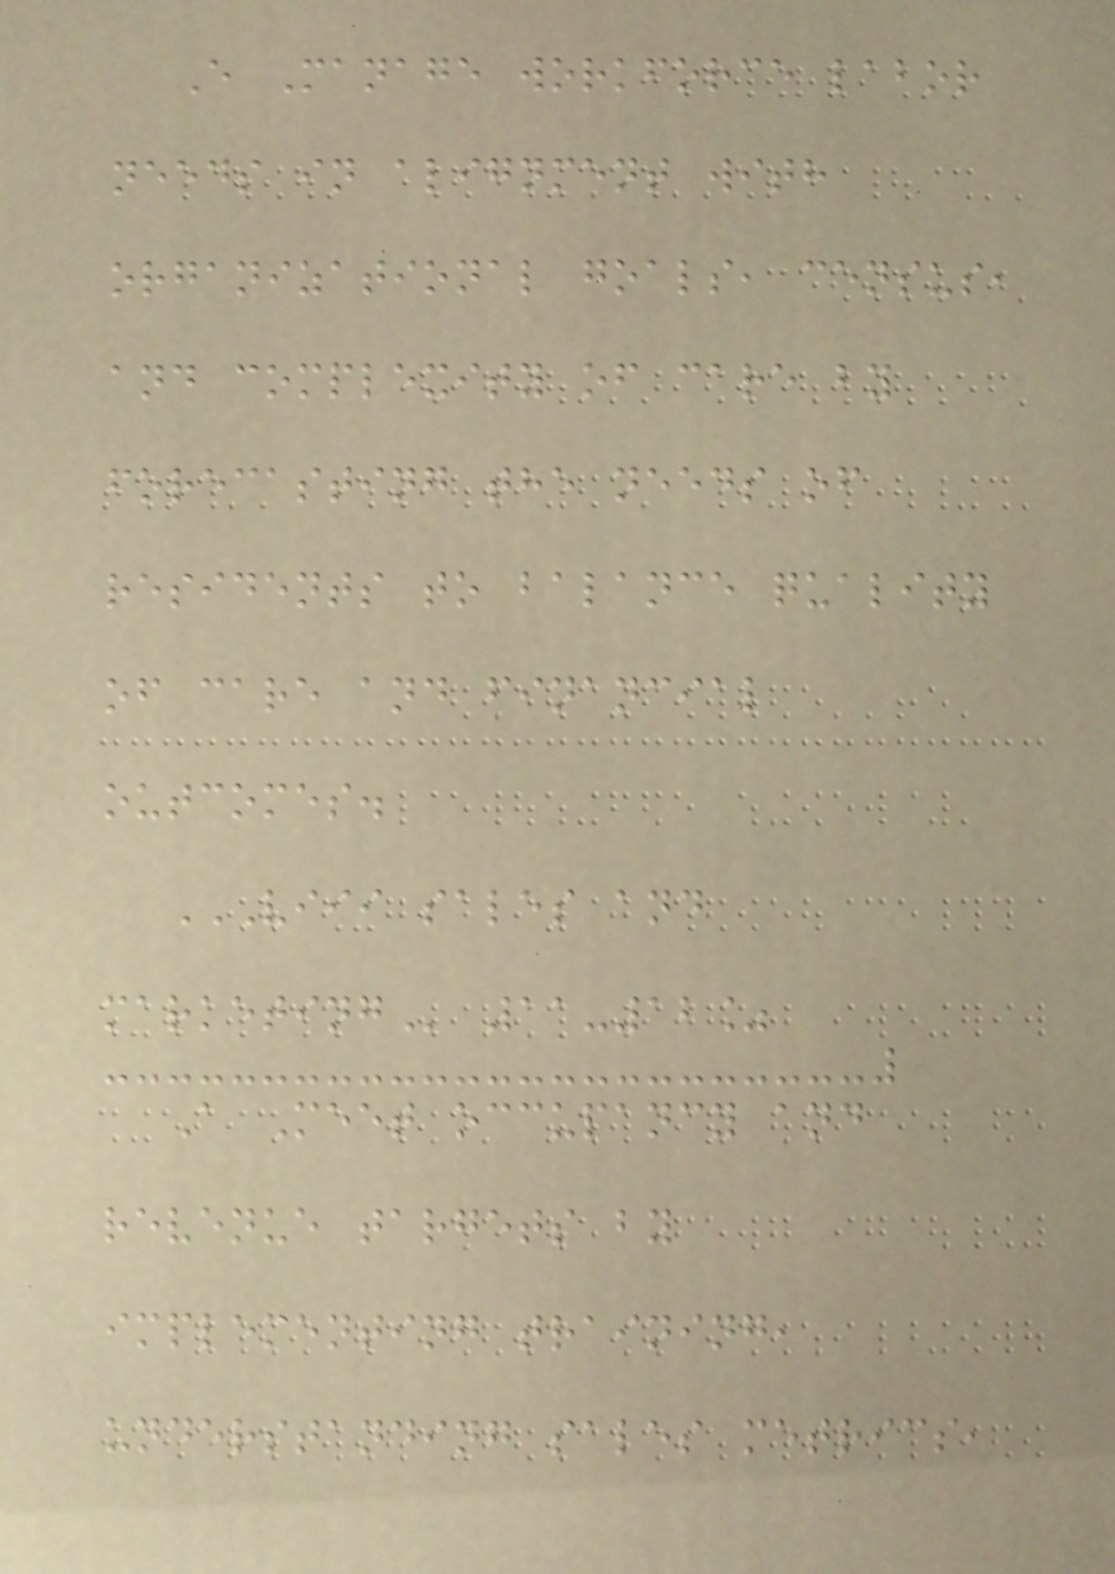E Manage workforce labor
needs in alignment with
organizational goals, census,
and complexity of care by
forecasting the needs of
residents to balance quality
of care and financial
outcomes.
VIII SALES AND
MARKETING 11-12%
A Meet occupancy and
revenue targets by
implementing training,
understanding sales metrics,
